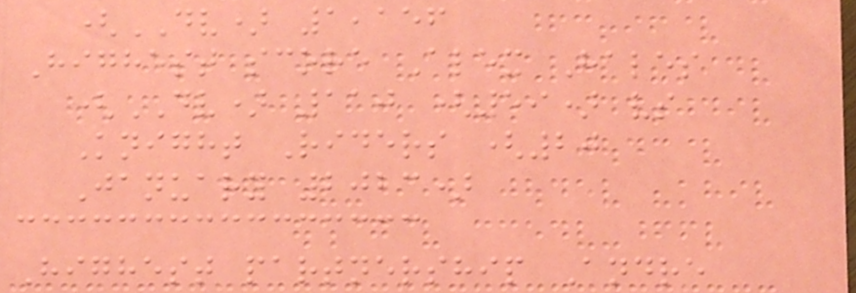(DV) 1,156
Highest score Alex Hales
(DV) 110 (59) vs
Knight Riders (20
January 2023)
Highest partnership Andre
